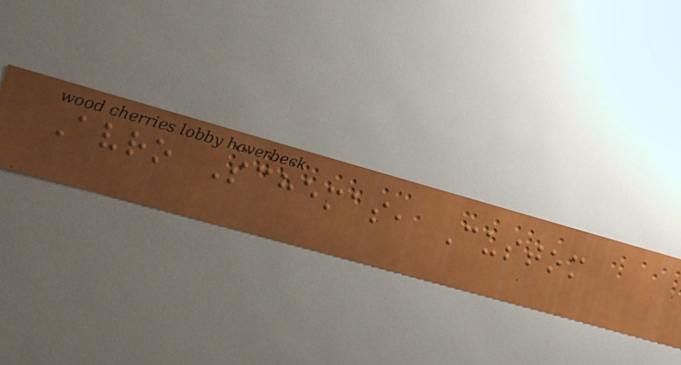Avro Schemas, Custom
